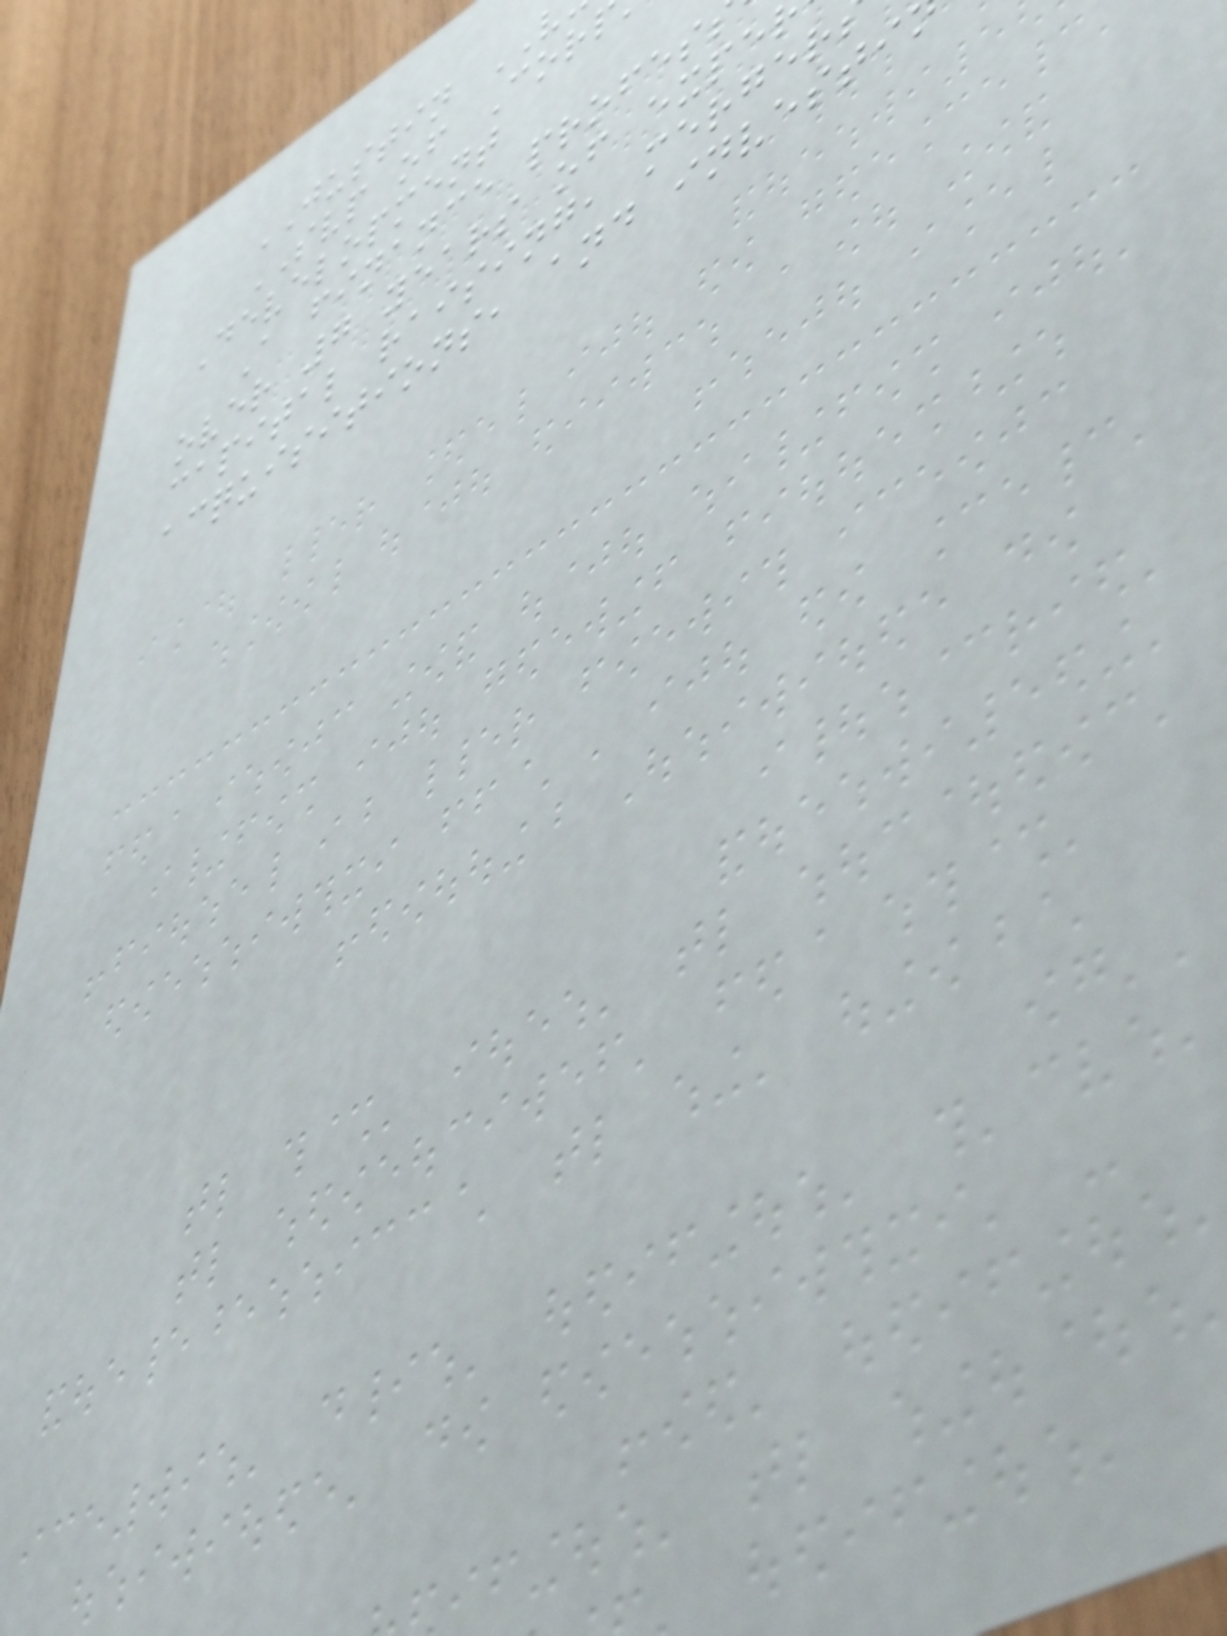JUSTIN
SVP of Cor
Development
A finance profes
over 7 years of expe
capital raising, merger
acquisitions, and investi
